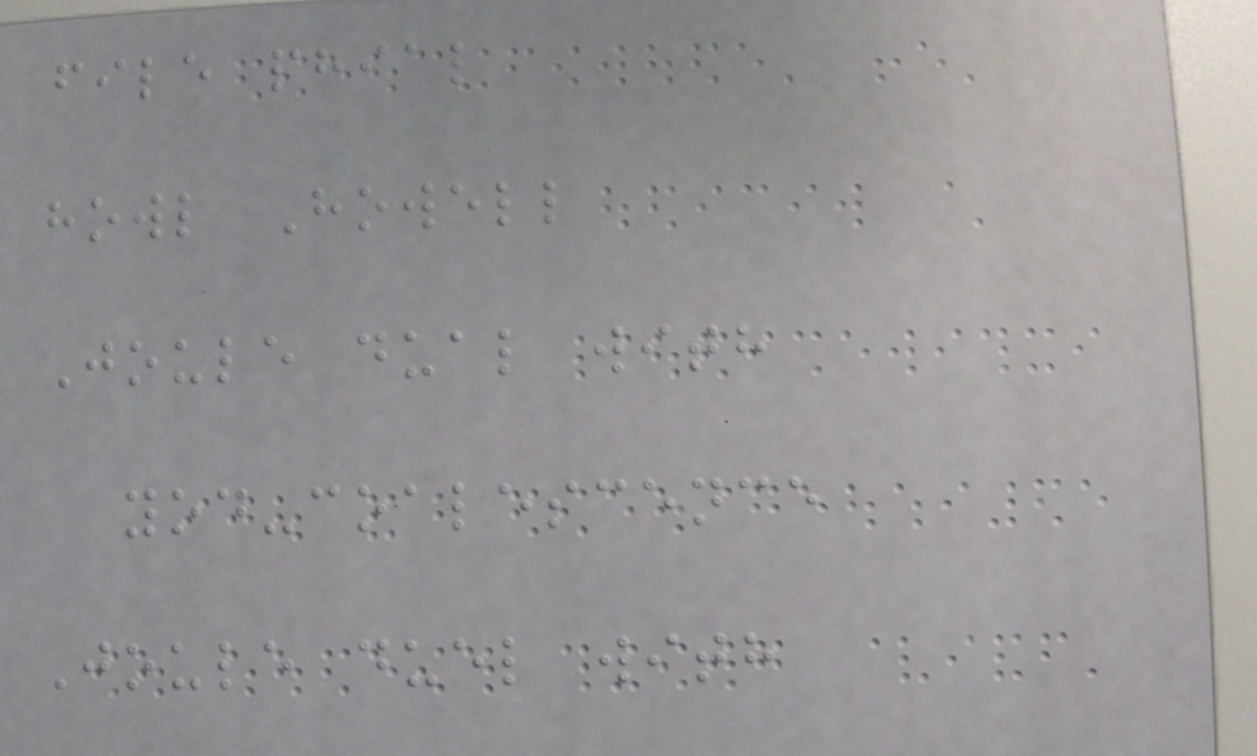file phial
howl Howell
Joule dual with
yod-coalescence
Joule duel with
